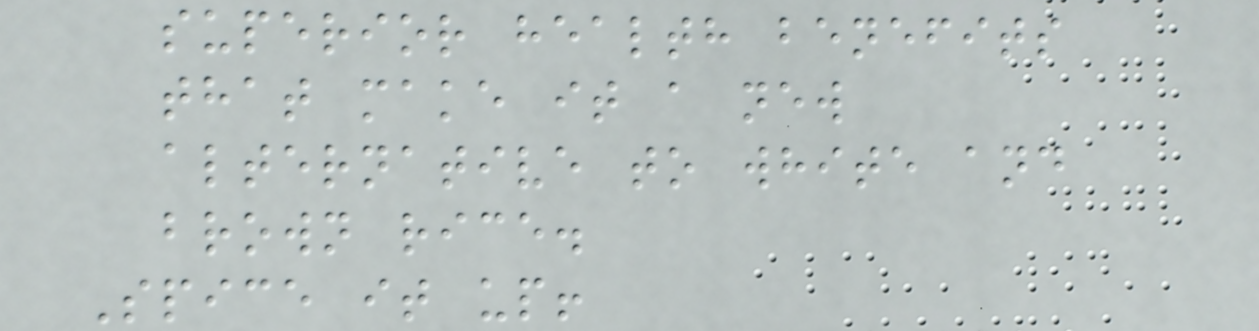superior health benefits
that make it a new
alternative to white and
brown rice.
Spice it up!
